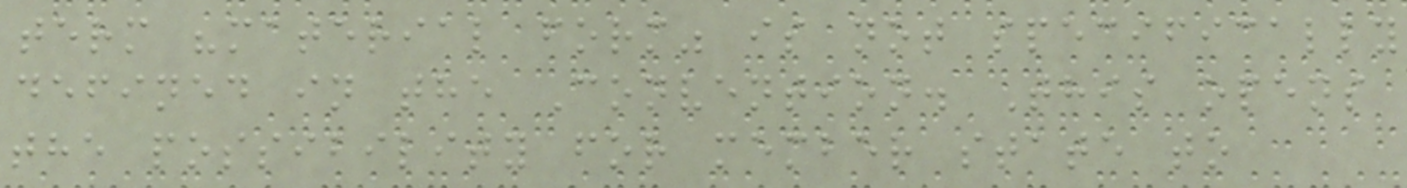term "material form" is not specifically
defined in the Convention. This opens
the possibility for member state to
